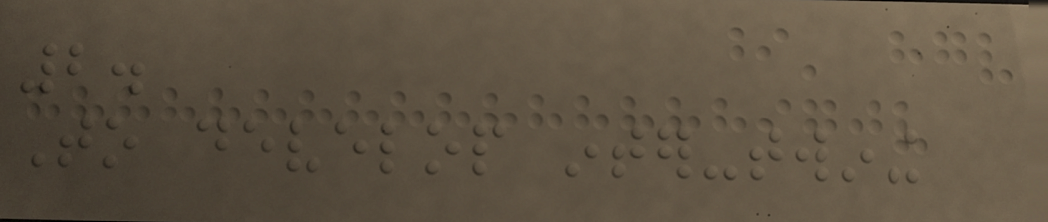2.
To develop inter-twining
